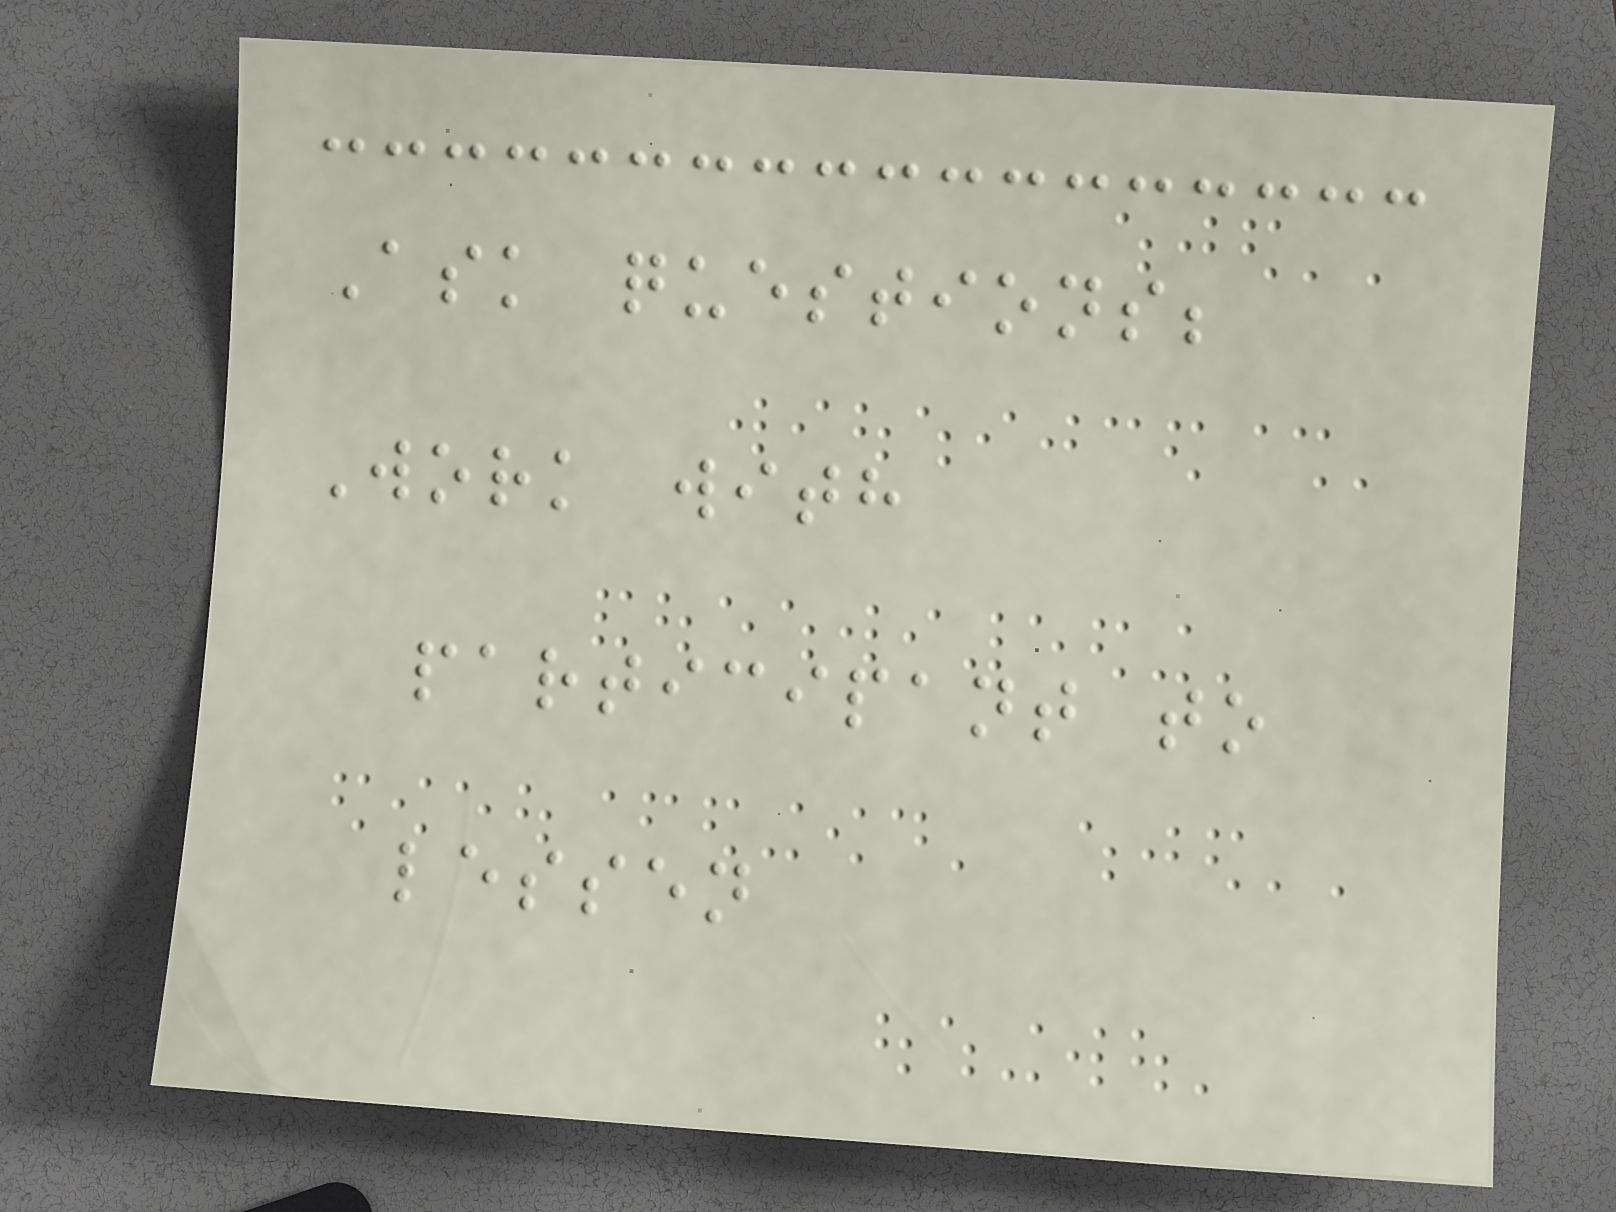Ask questions;
Work with
participant to
lessen
